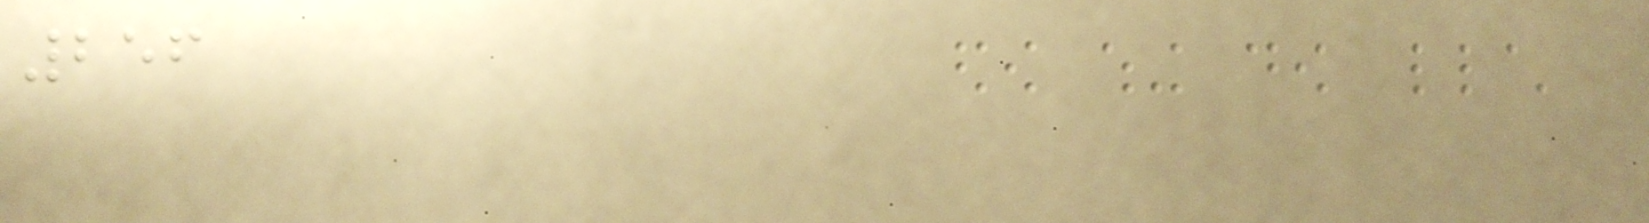256
